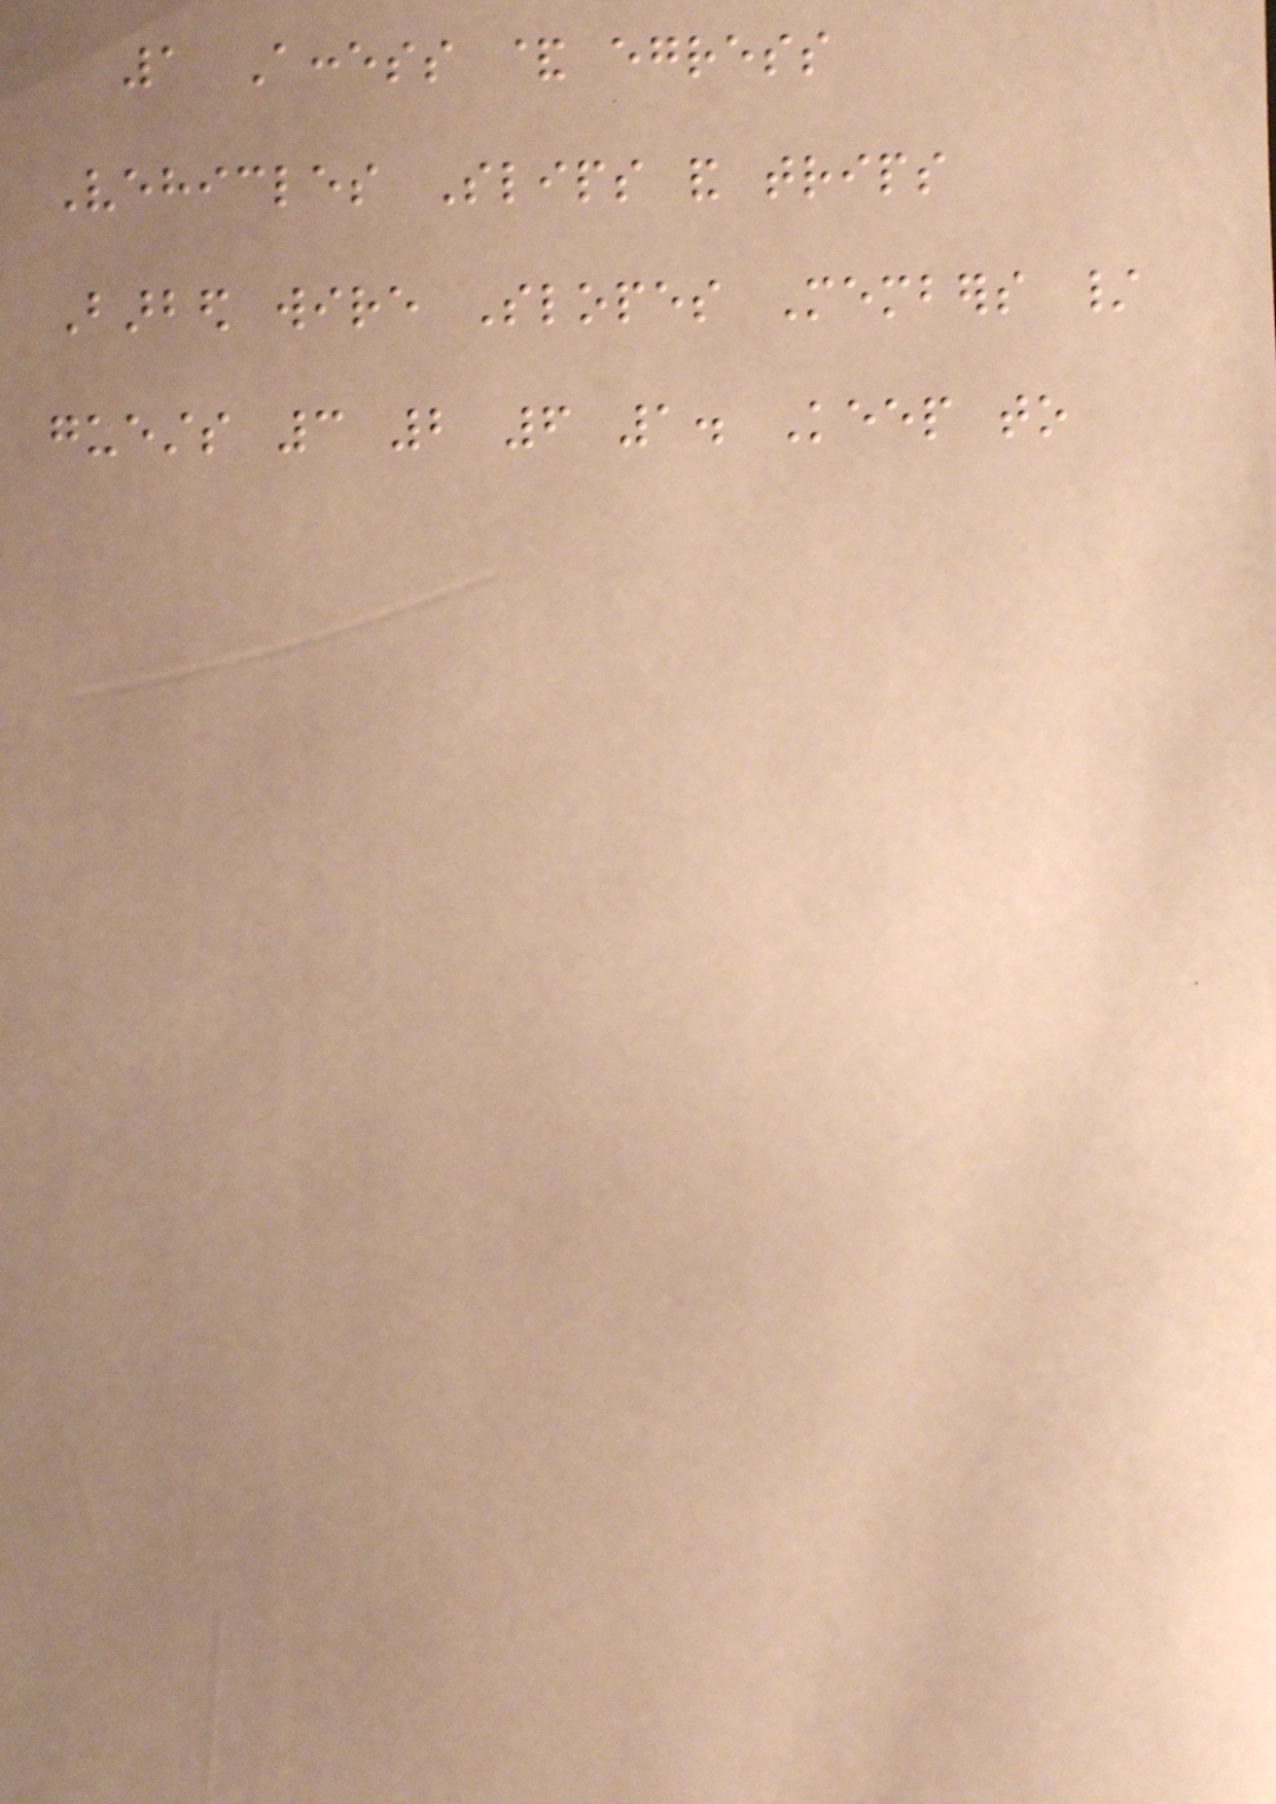1 Access & egress
Vehicles Slips and trips
Barbed wire Slopes Members /
guests 3 2 6 1. Keep to
